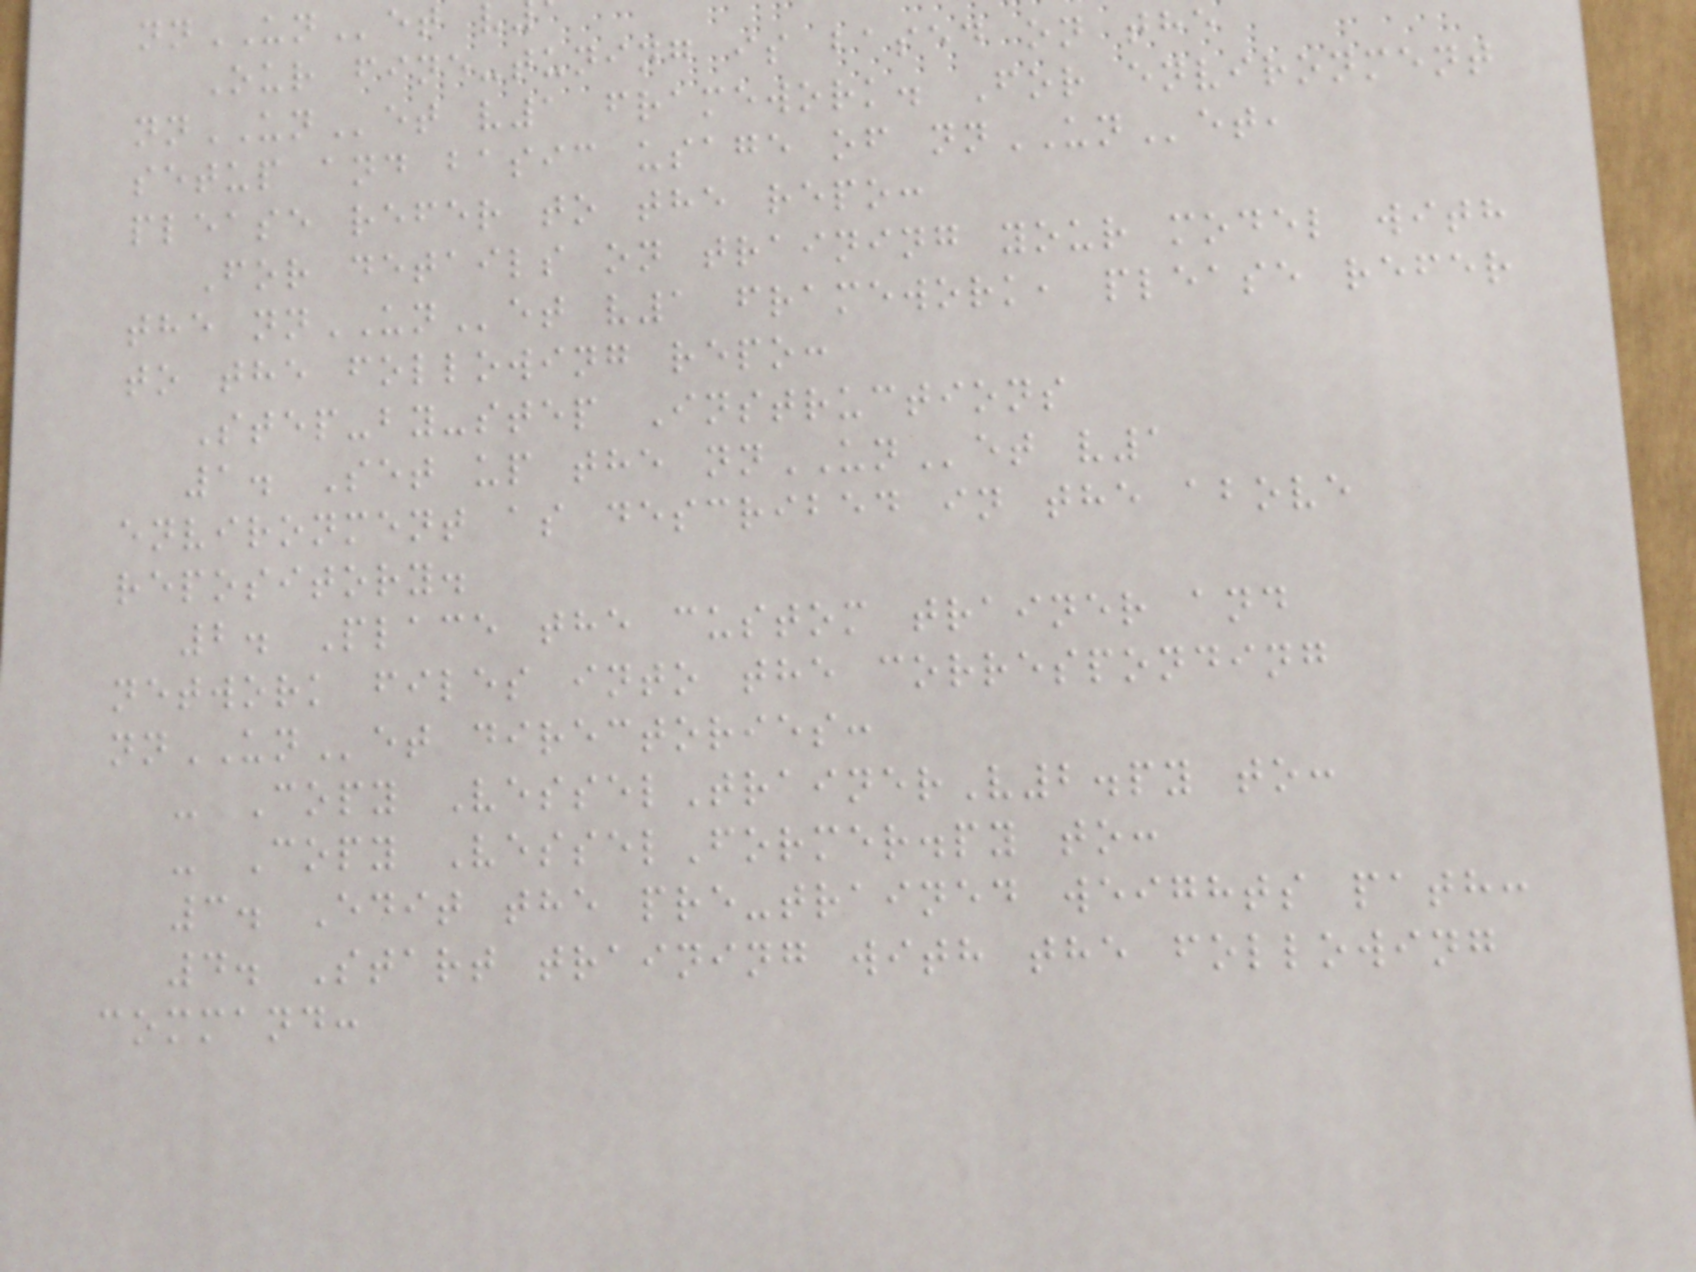nnUNet v
Our fine-tuning is based on the
nnUNet v1 framework. For environment
setup and basic usage of nnUNet,
please refer to the repo:
For details on training your model with
the nnUNet v1 framework, please refer
to the following repo:
Step-by-step Instructions
1. Set up the nnUNet v1
environment as described in the above
repository.
2. Place the custom trainer and
network files into the corresponding
nnUNet directories:
- Copy VesselTrainerV2.py to:
- Copy VesselFormer.py to:
3. Edit the pre-trained weights path:
4. Start training with the following
command:
